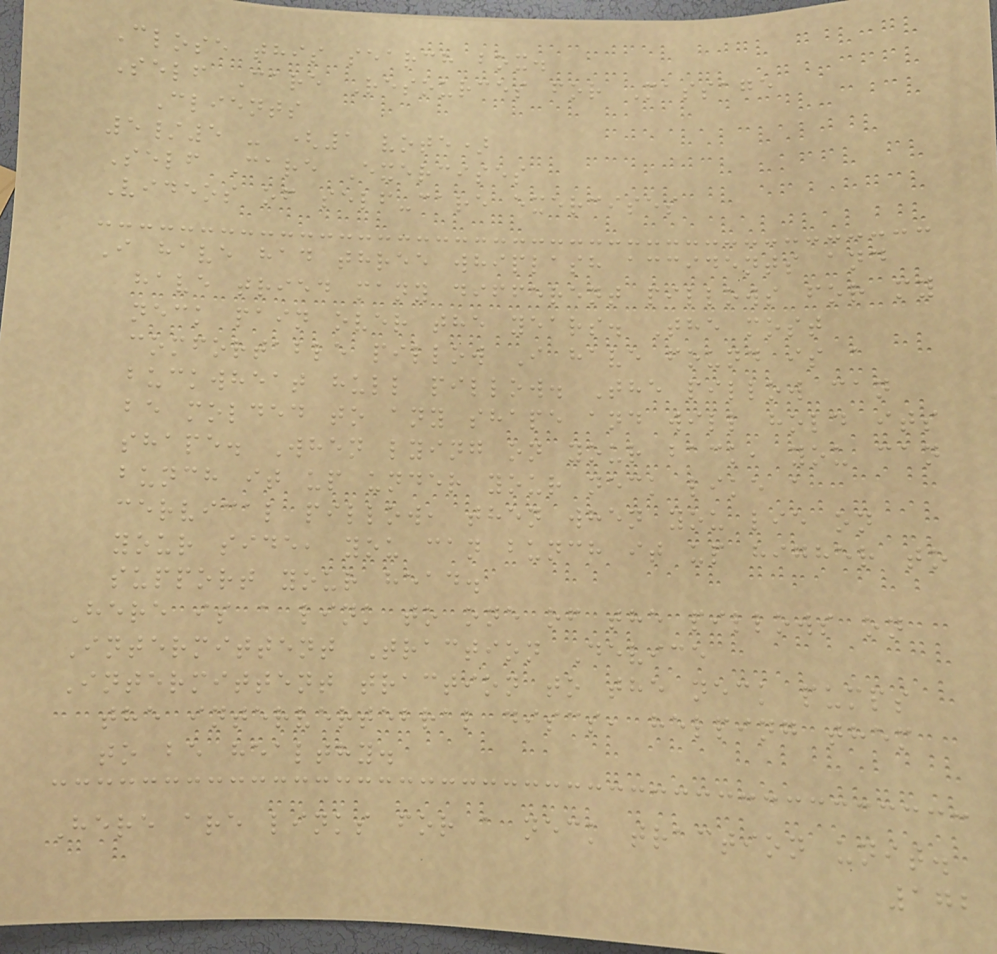Close this search box.
Self Care Resources for Massage
Clients
5/5 - (1 vote)
Self Care Exercises
Videos of self-care exercises
I have had three whiplash accidents and
have tried many different pillows for my
neck pain over the years. The most
comfortable pillow I have found is a
buckwheat hull pillow. The pillow can
be molded to any shape and will hold its
shape. When lying on your back, you can
bunch it up under your neck like a
cervical pillow, then when you lie on
your side, you can bunch it up higher to
support your head.
Here is a link to one of the pillows on
Intermittent Traction Device
Intermittent traction to the neck pumps
the intervertebral discs, helping them
to be healthy.
Here are links for a neck traction unit.
172
